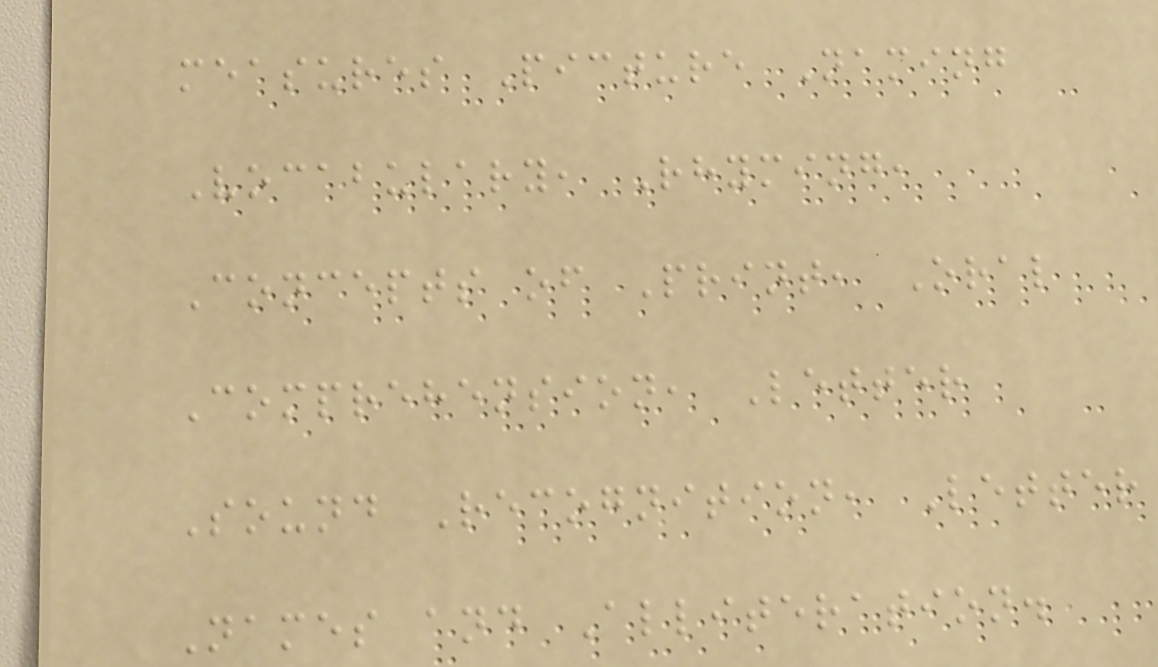measures Picture Naming
Vocabulary, Rhyming,
Concepts of Print, Oral
Comprehension, Letter
Sound Recognition, Letter
Names and Alliteration.
